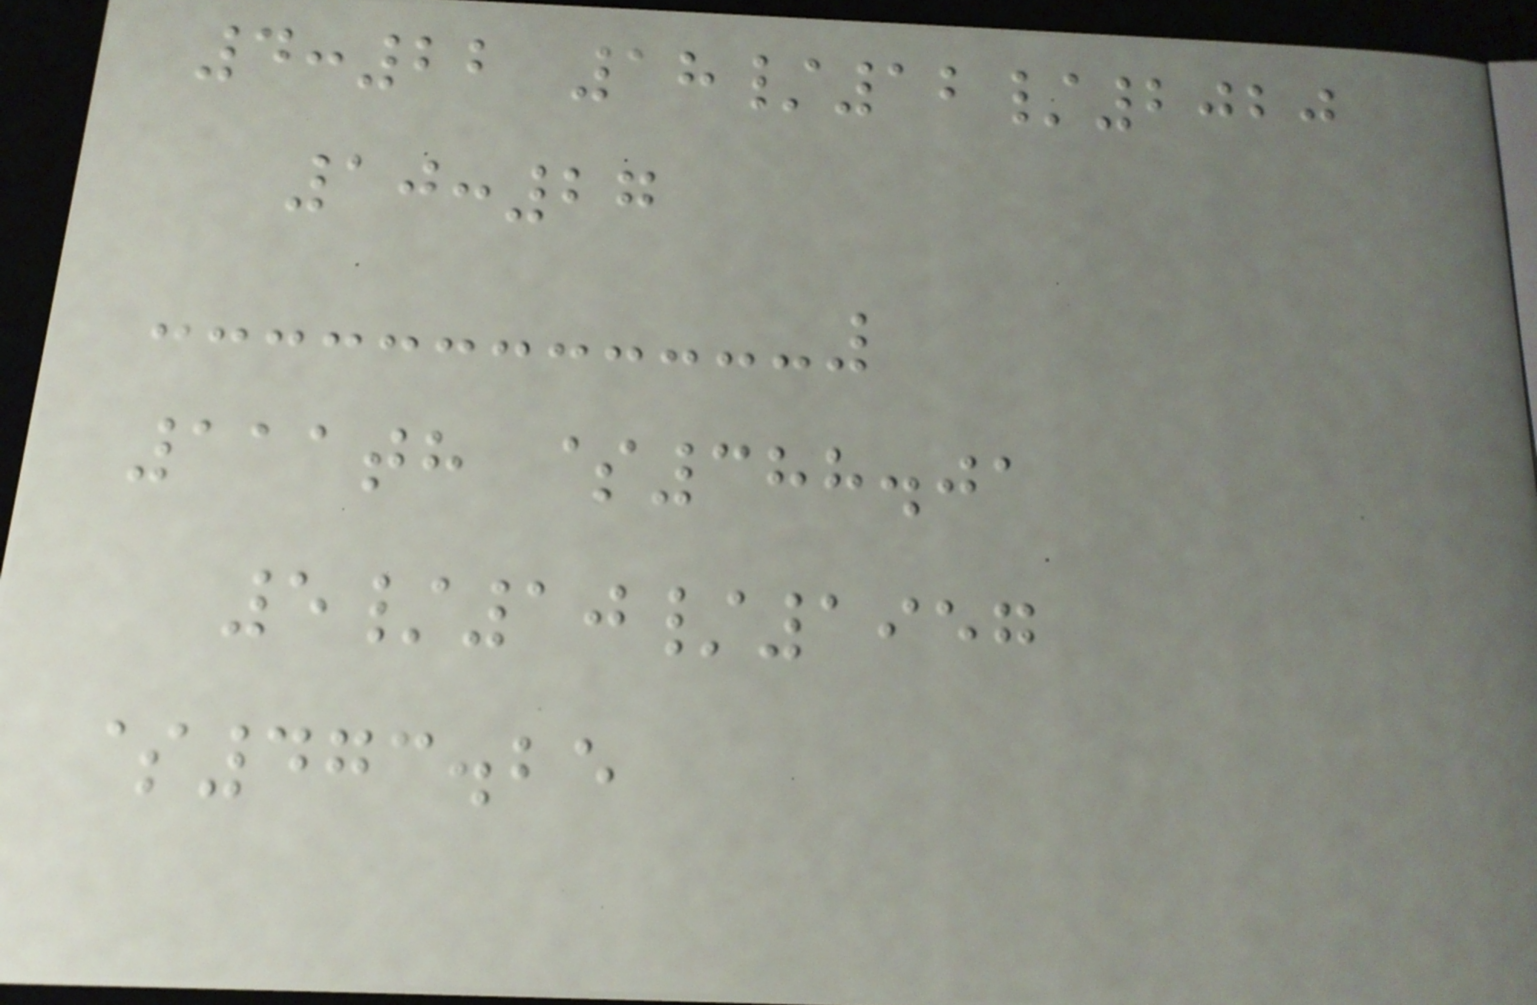4:22 18/12/2020
10:27
111th $388.01
5/10/1957
$473.25
